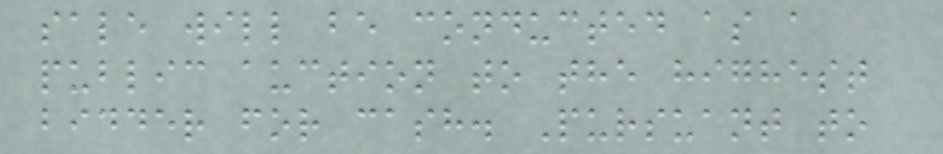sale will be conducted as a
public auction to the highest
bidder for cash. Pursuant to
